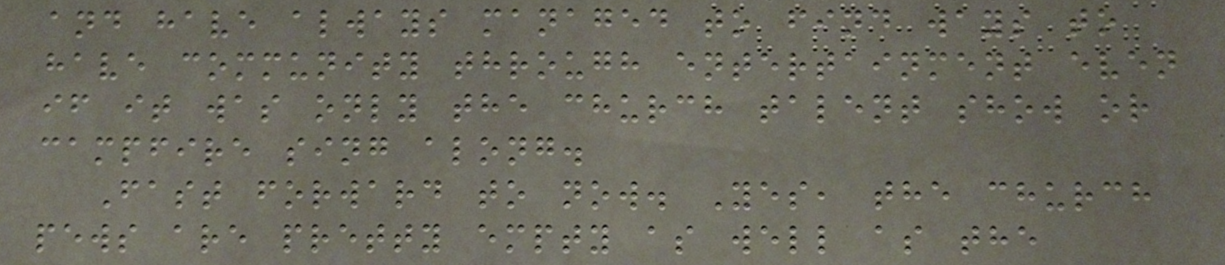and have always managed to find ways to
have community through entertainment even
if it was only the church talent show or
campfire sing along.
Fast forward to now. Yes, the church
pews are pretty empty as well as the
